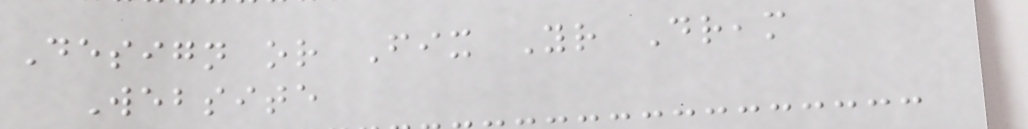Design or Fix Your Dream
Website
